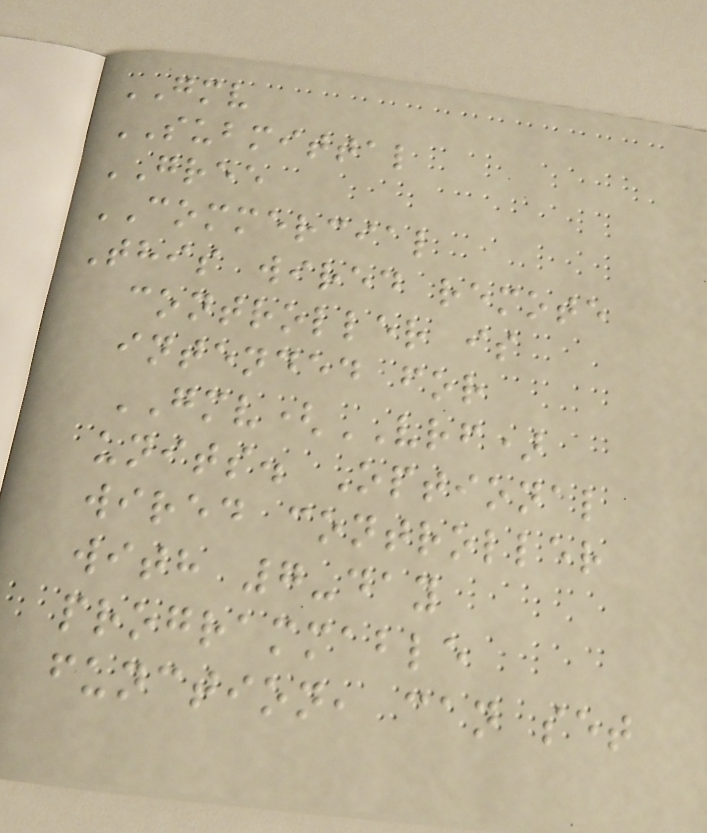GMV
SUBMITTAL
GREE
COMMERCIAL
This wired remote
controller is
intended for
GMV(VRF)
units. Optional
wired controller
with 7-day
programmable
function, can set
